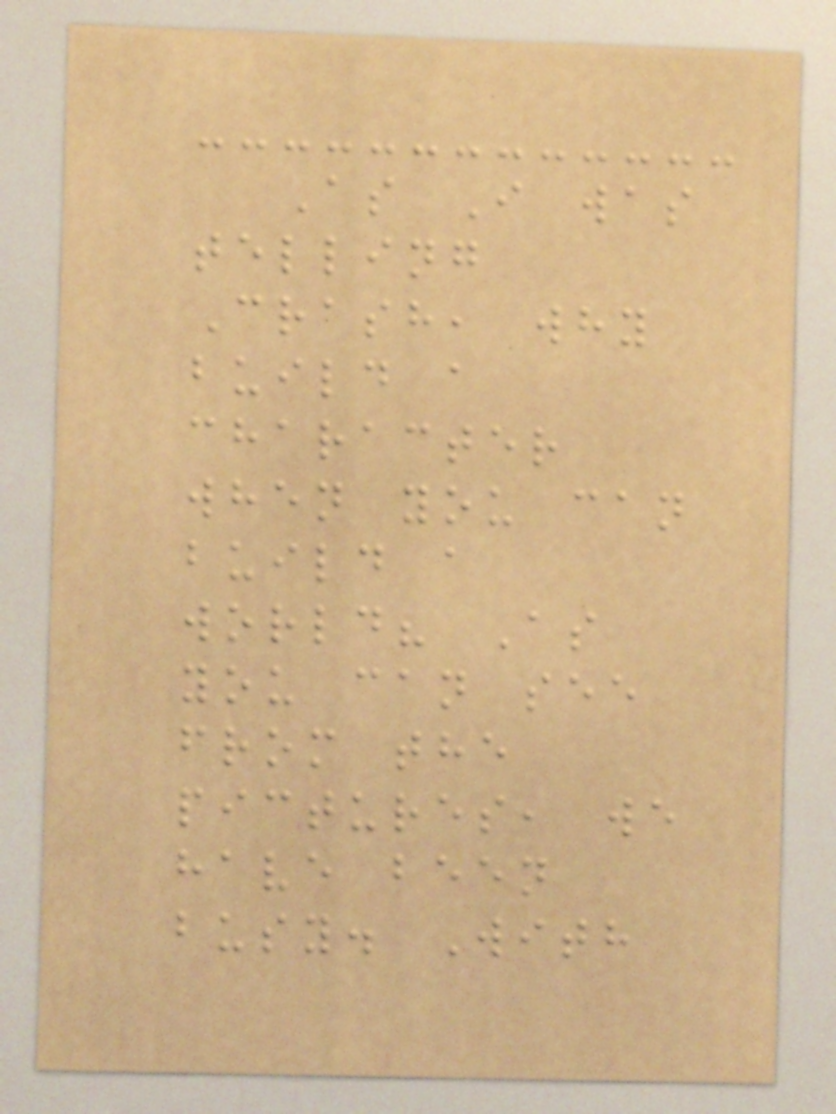As I was
telling
Crash, why
build a
character
when you can
build a
world? As
you can see
from the
pictures, we
have been
busy. With
